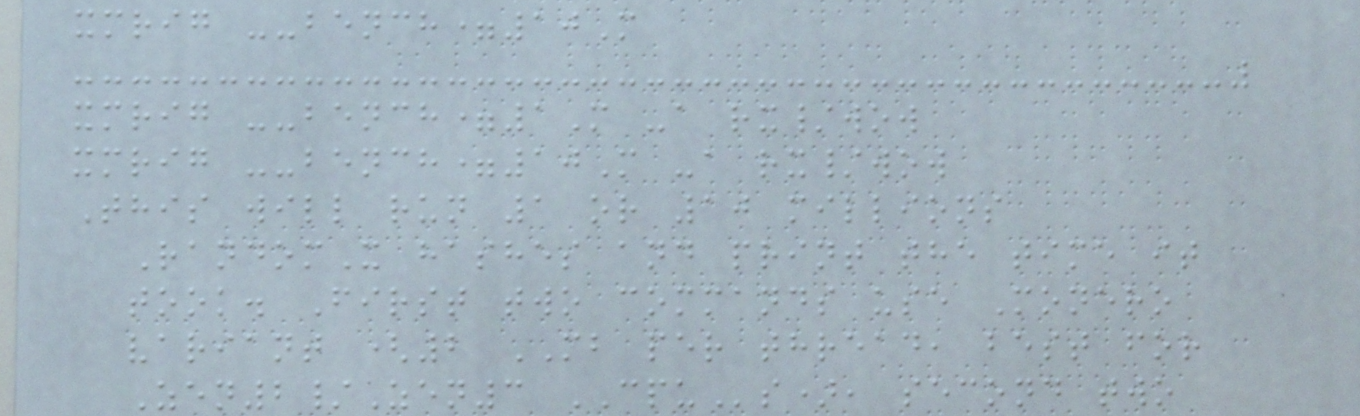xmrig --bench=10M
xmrig --bench=1M -a rx/wow
xmrig --bench=10M -a rx/wow
This will run 1 or 10 millions
RandomX hashes and print the time it
took. First two commands use Monero
variant (2 MB per thread, best for
Zen2/Zen3 CPUs), second two
